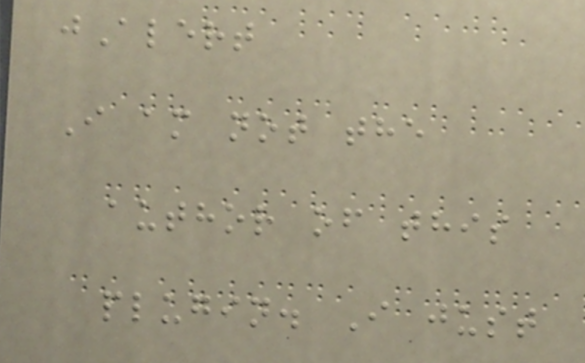jAlert
I am not the
author of this
plugin. I just
